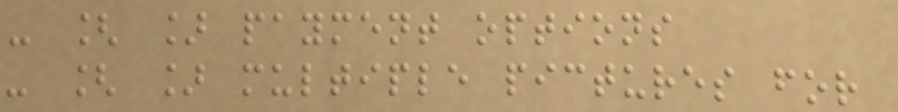- [ ] payment options
- [ ] multiple pictures for
